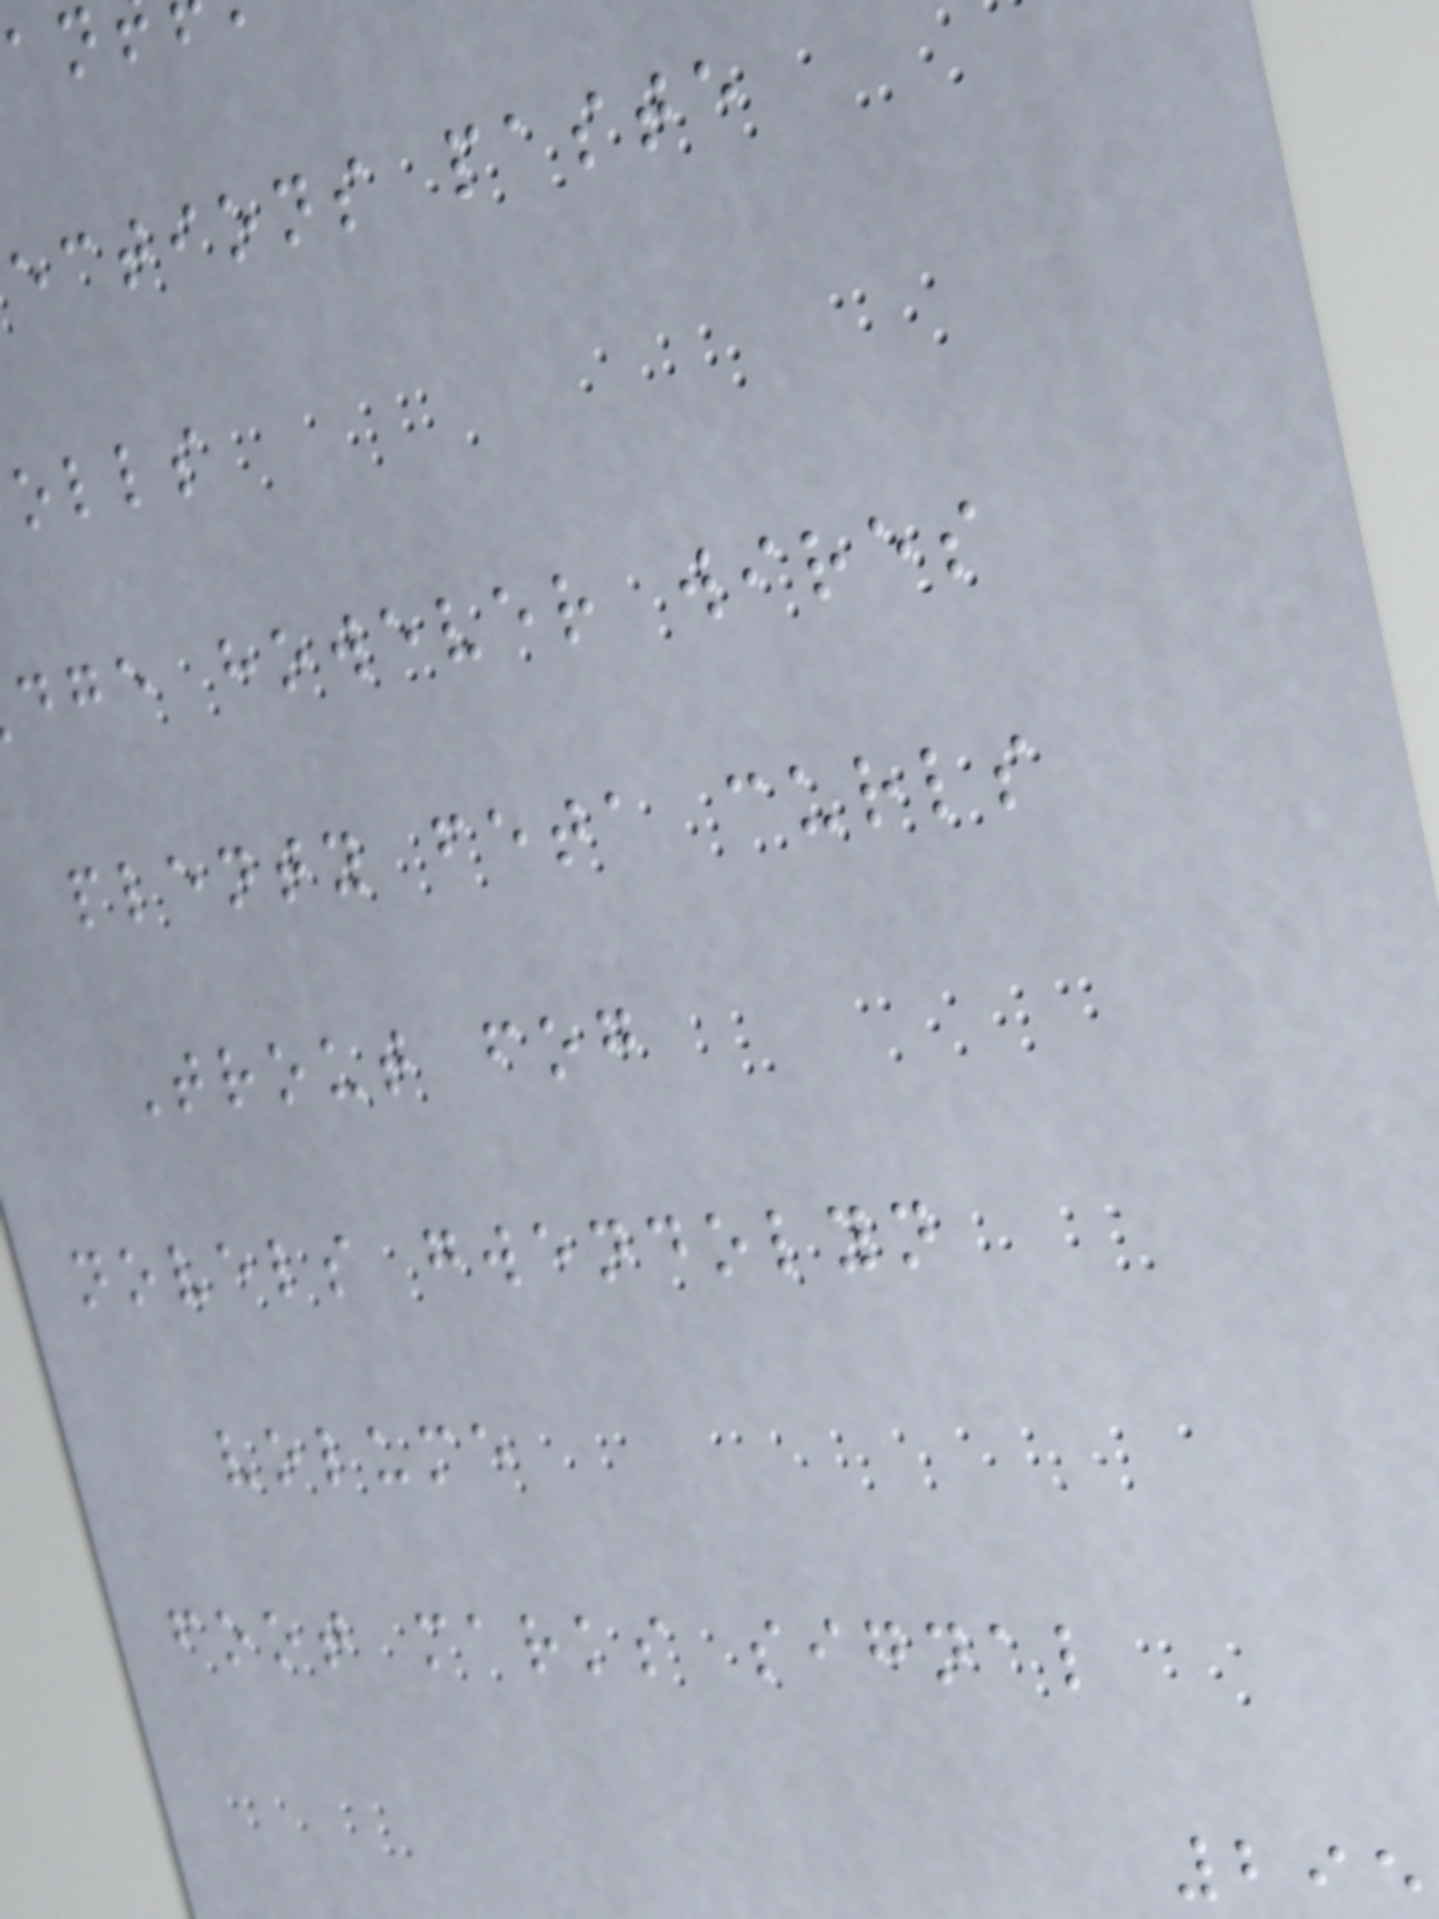ections paste
olls
dge however wires
plenty feta curls
Trout fog
novels gwendolyn
volume
foot marks signal
295
